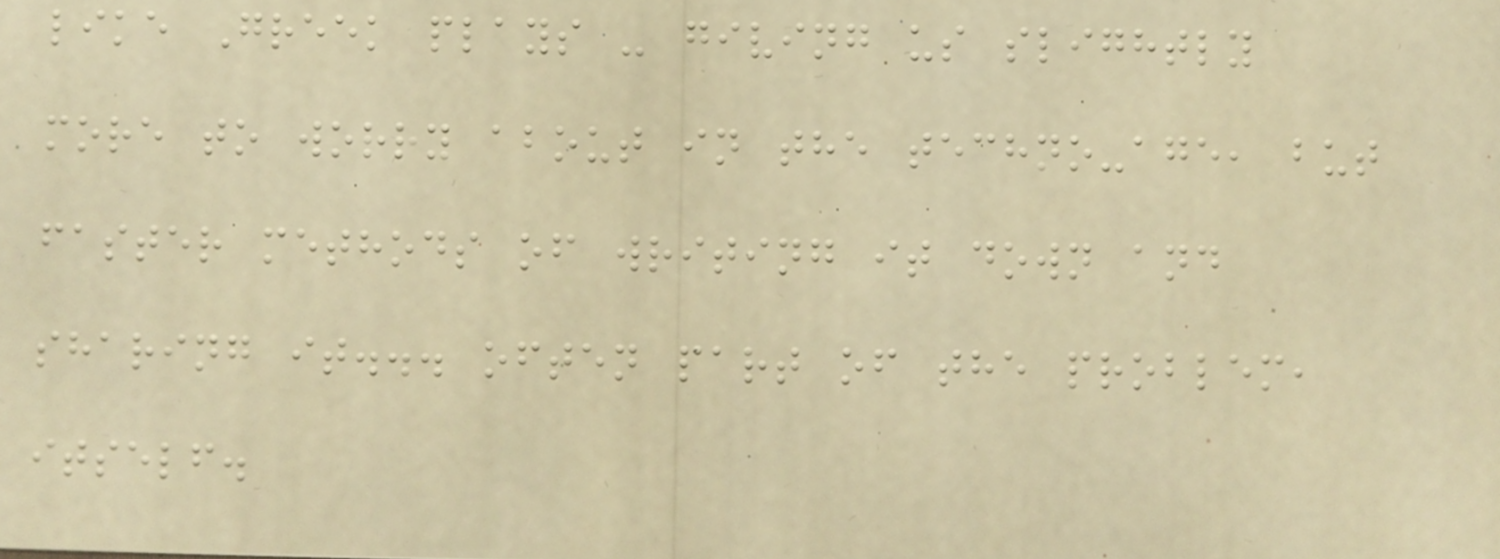like Greek plays - giving us slightly
more to worry about in the techno-age, but
faster methods of writing it down and
sharing it... often part of the problem,
itself.
